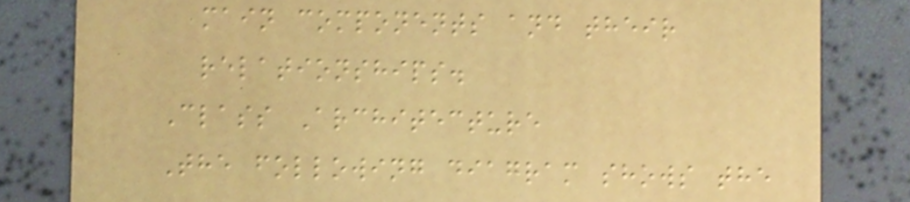main components and their
relationships.
Class Architecture
The following diagram shows the
